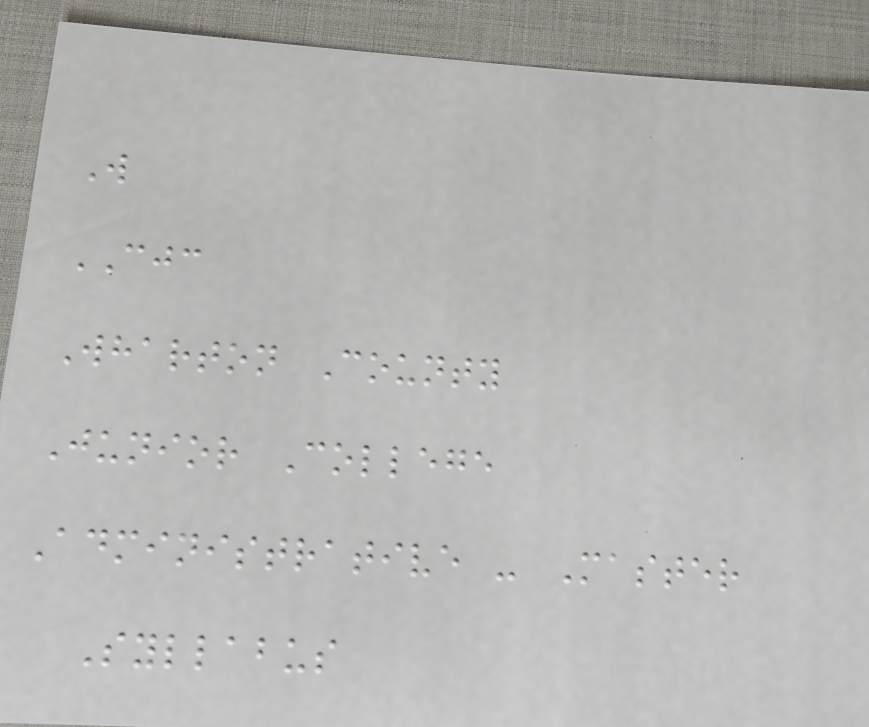W
CJC
Wharton County
Junior College
Administrative - Master
Syllabus
